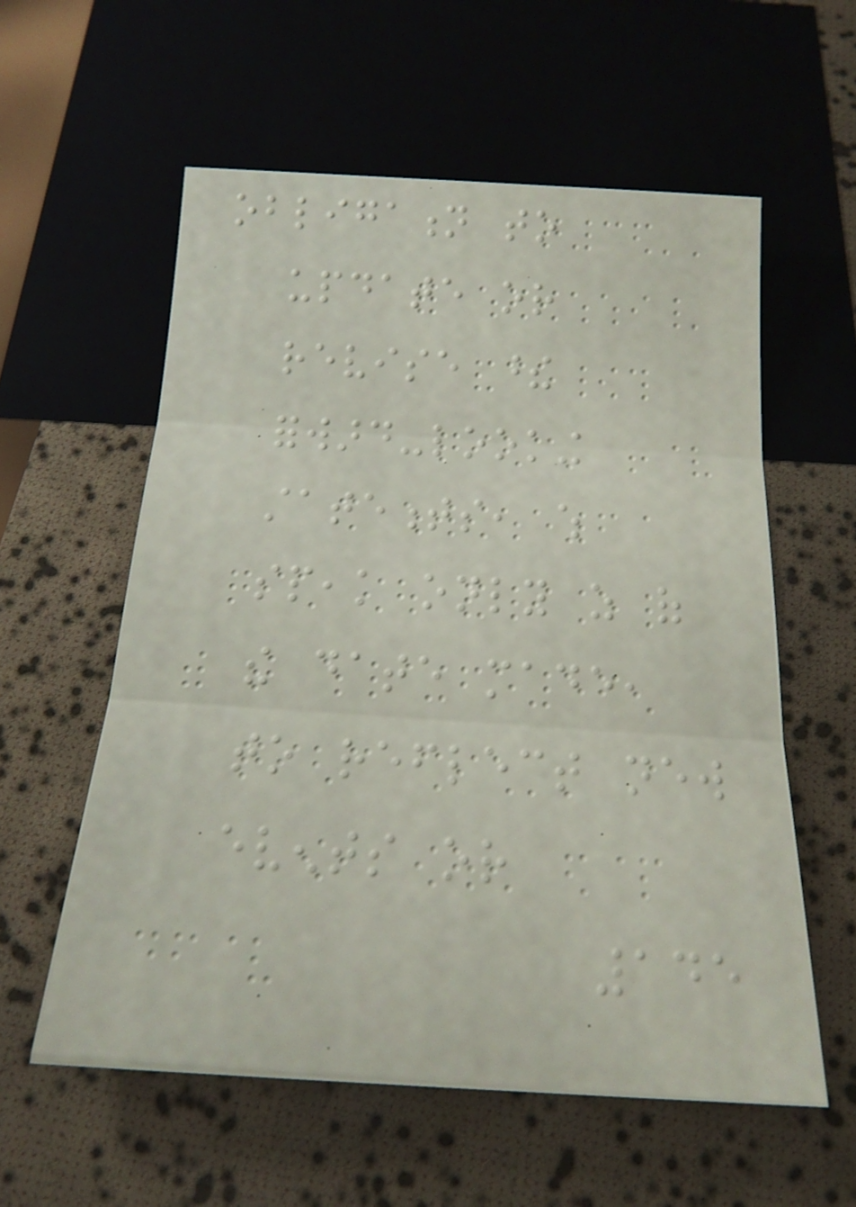obligation to
update or
revise these
forward-looking
statements, which
speak only as of
the date made,
to reflect new
events or
145
